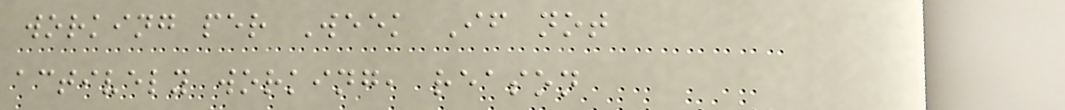working per Week If not
actively working, reason
